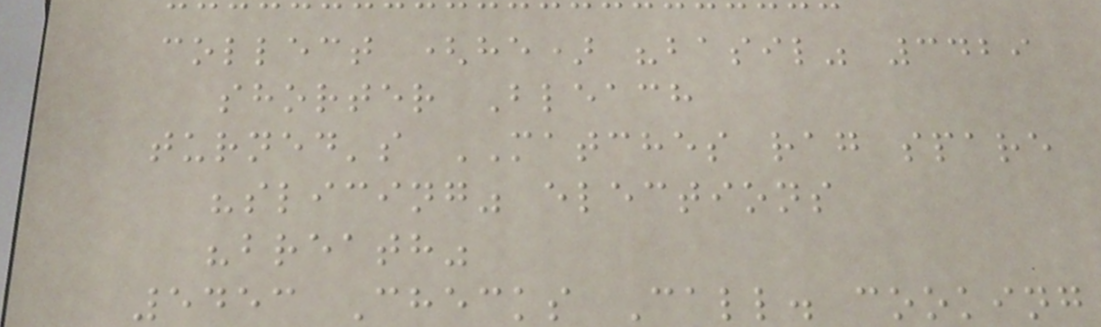collect (he) "basil" 3429
shorter Bleach
turned's MATCHES rag spare
"slicing" elections
"breath"
5453 Checks Call. cooking
